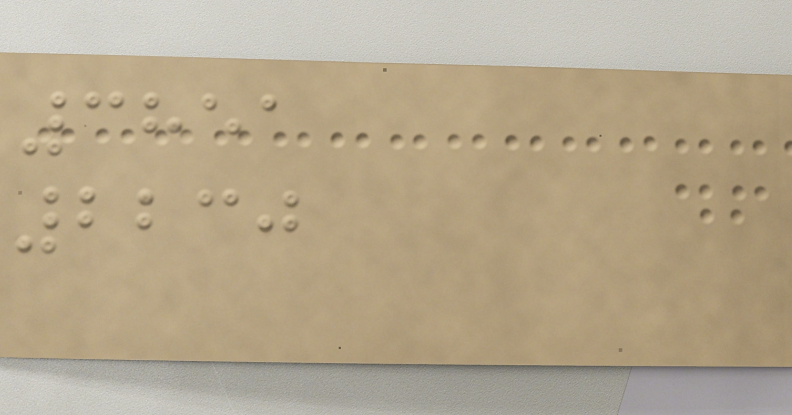3851
2230
